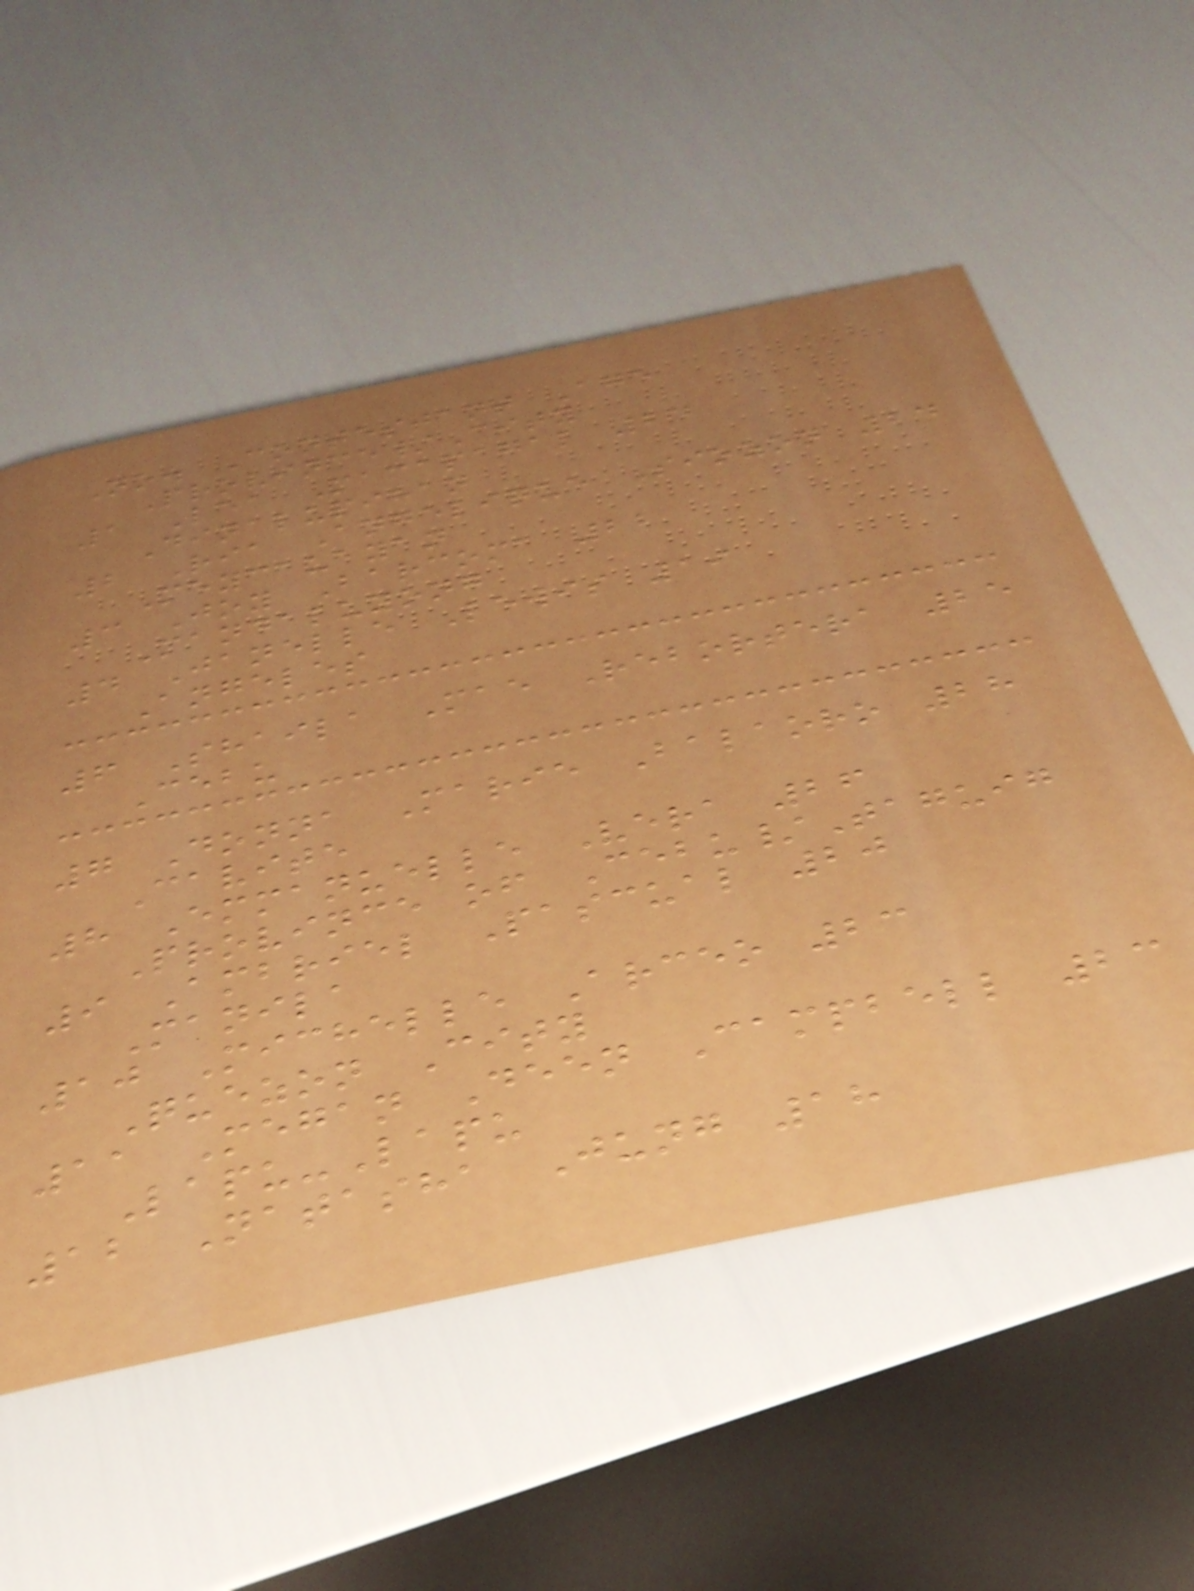No. Contestant Age
Province/City
1 Lea Macapagal 24
Dinalupihan
2 Ria Angelique Siozon 24
Meycauayan
3 Joy Barcoma 22
Mandaluyong
4 Janelle Lewis 19
Angeles
6 Shaila Mae Rebortera 25
Cebu
7 Donna Marie Balaoro 28
Cavite
8 Emmanuelle Vera 26
Province of Cebu/Taguig
9 Ambriel Pascual 20
Manila
10 Michelle Arceo 23
Quezon City
11 Megan Deen Campbell 23
Lapu-Lapu
12 Natasha Jung 18
